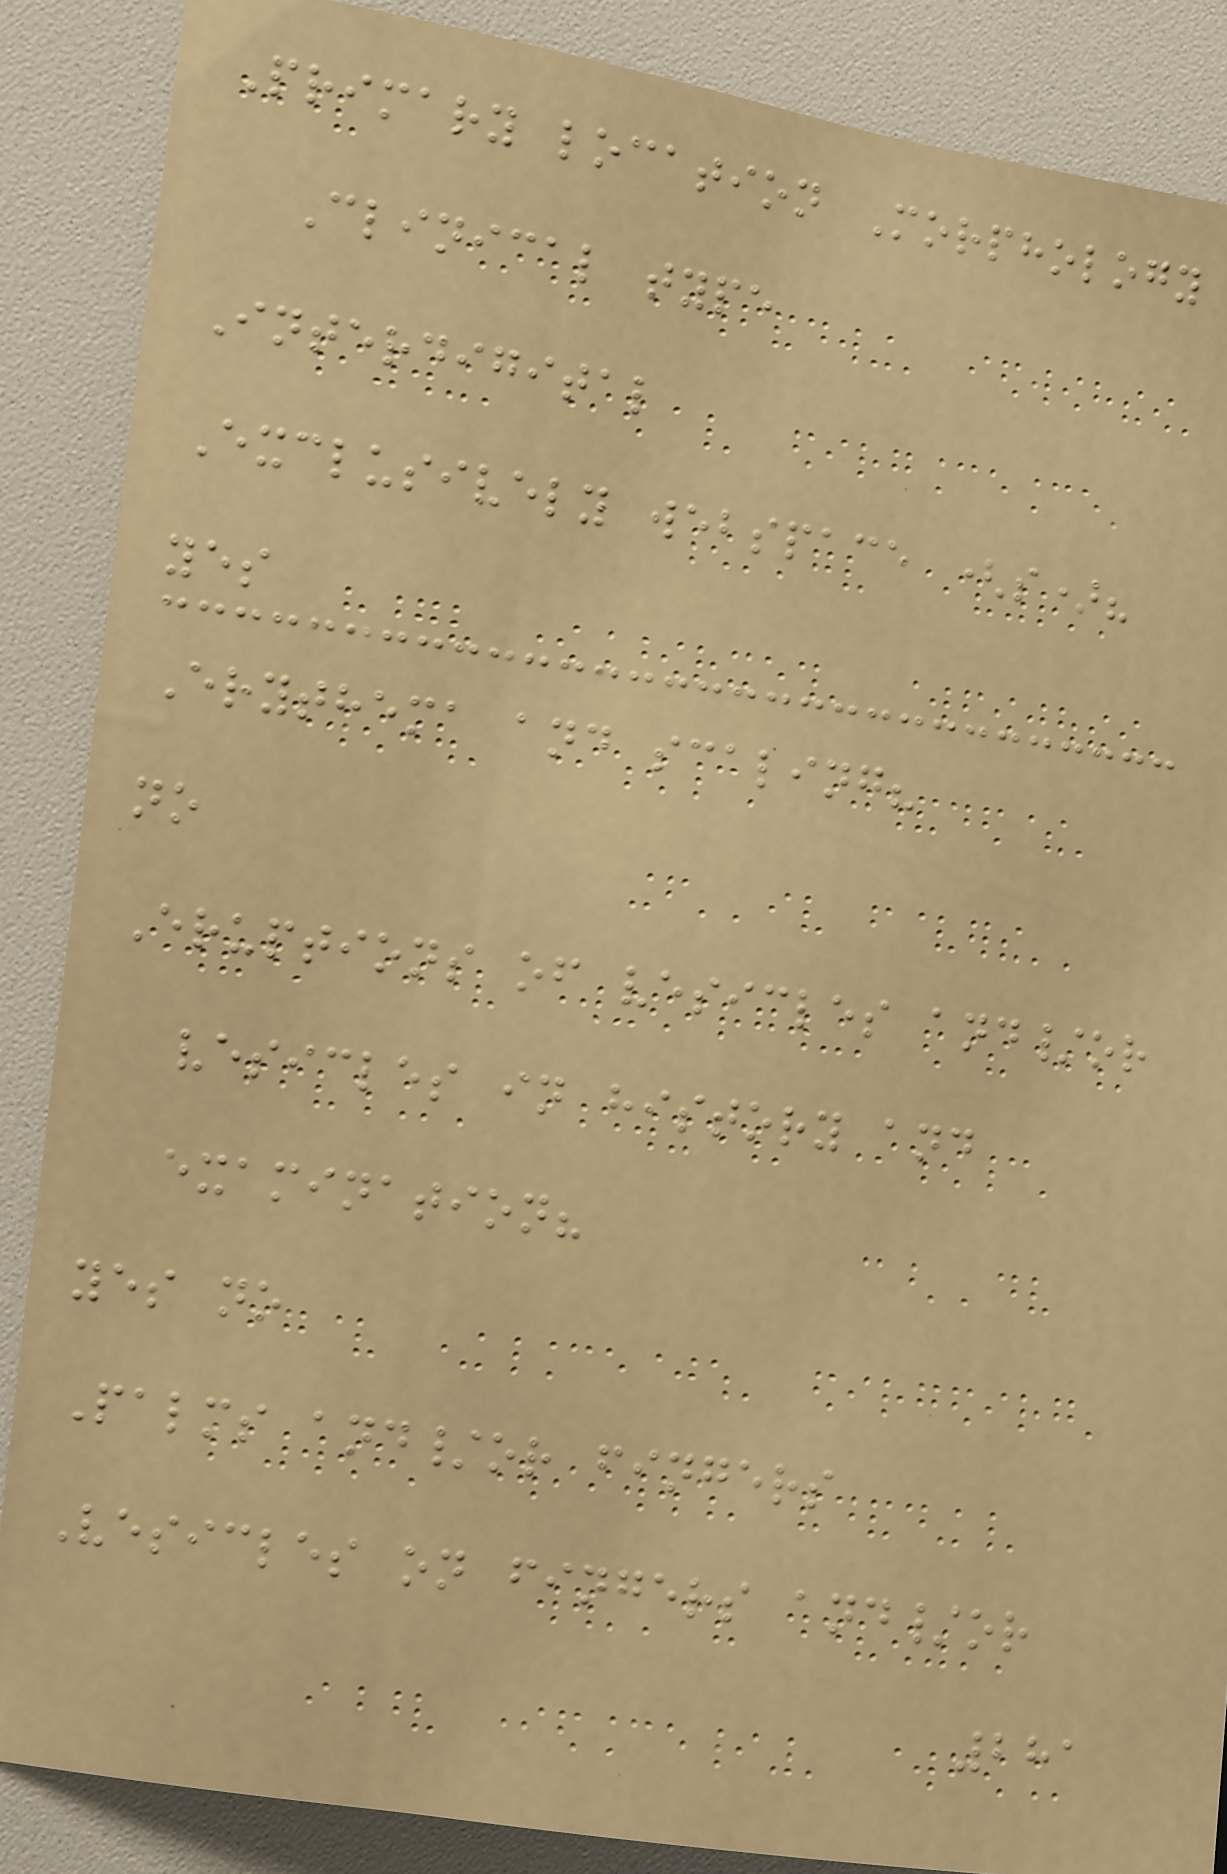Primary location Morphology
Clinical type
Interdigital
Exclusively webspace (s)?
yes
Erythema and scaling?
no
Eruptions of vesicles and/or
vesicles in history and
examination?
yes no
Palms and/or fingers
Vesicles on fingers and/or
281
